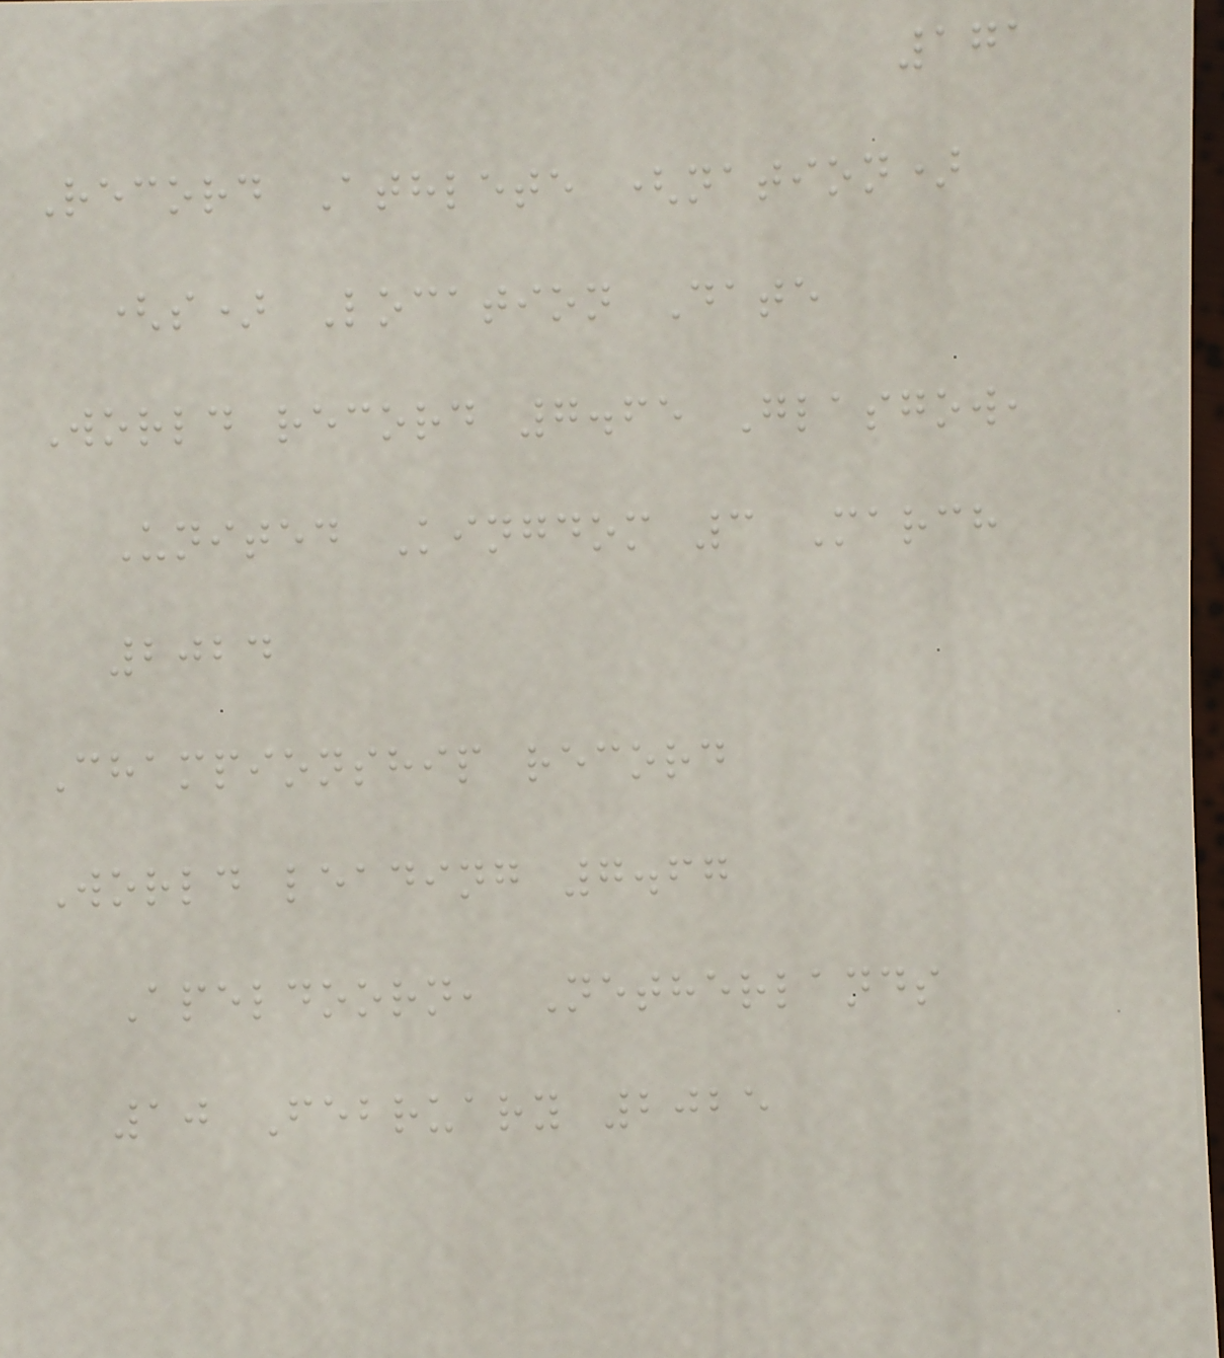171
Record Athlete (nation)
(s) Location Date
World record 7.65 Glasgow,
United Kingdom 3 March
2024
Championship record
World leading 7.67
Apeldoorn, Netherlands
10 February 2025
